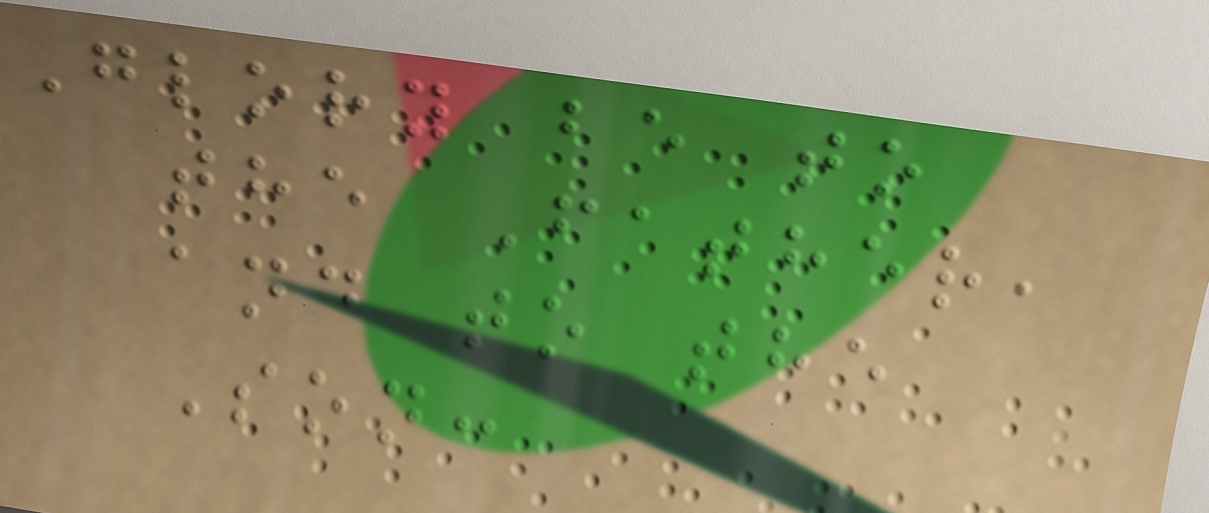Glory be to
the Father,
and to the
Son:
